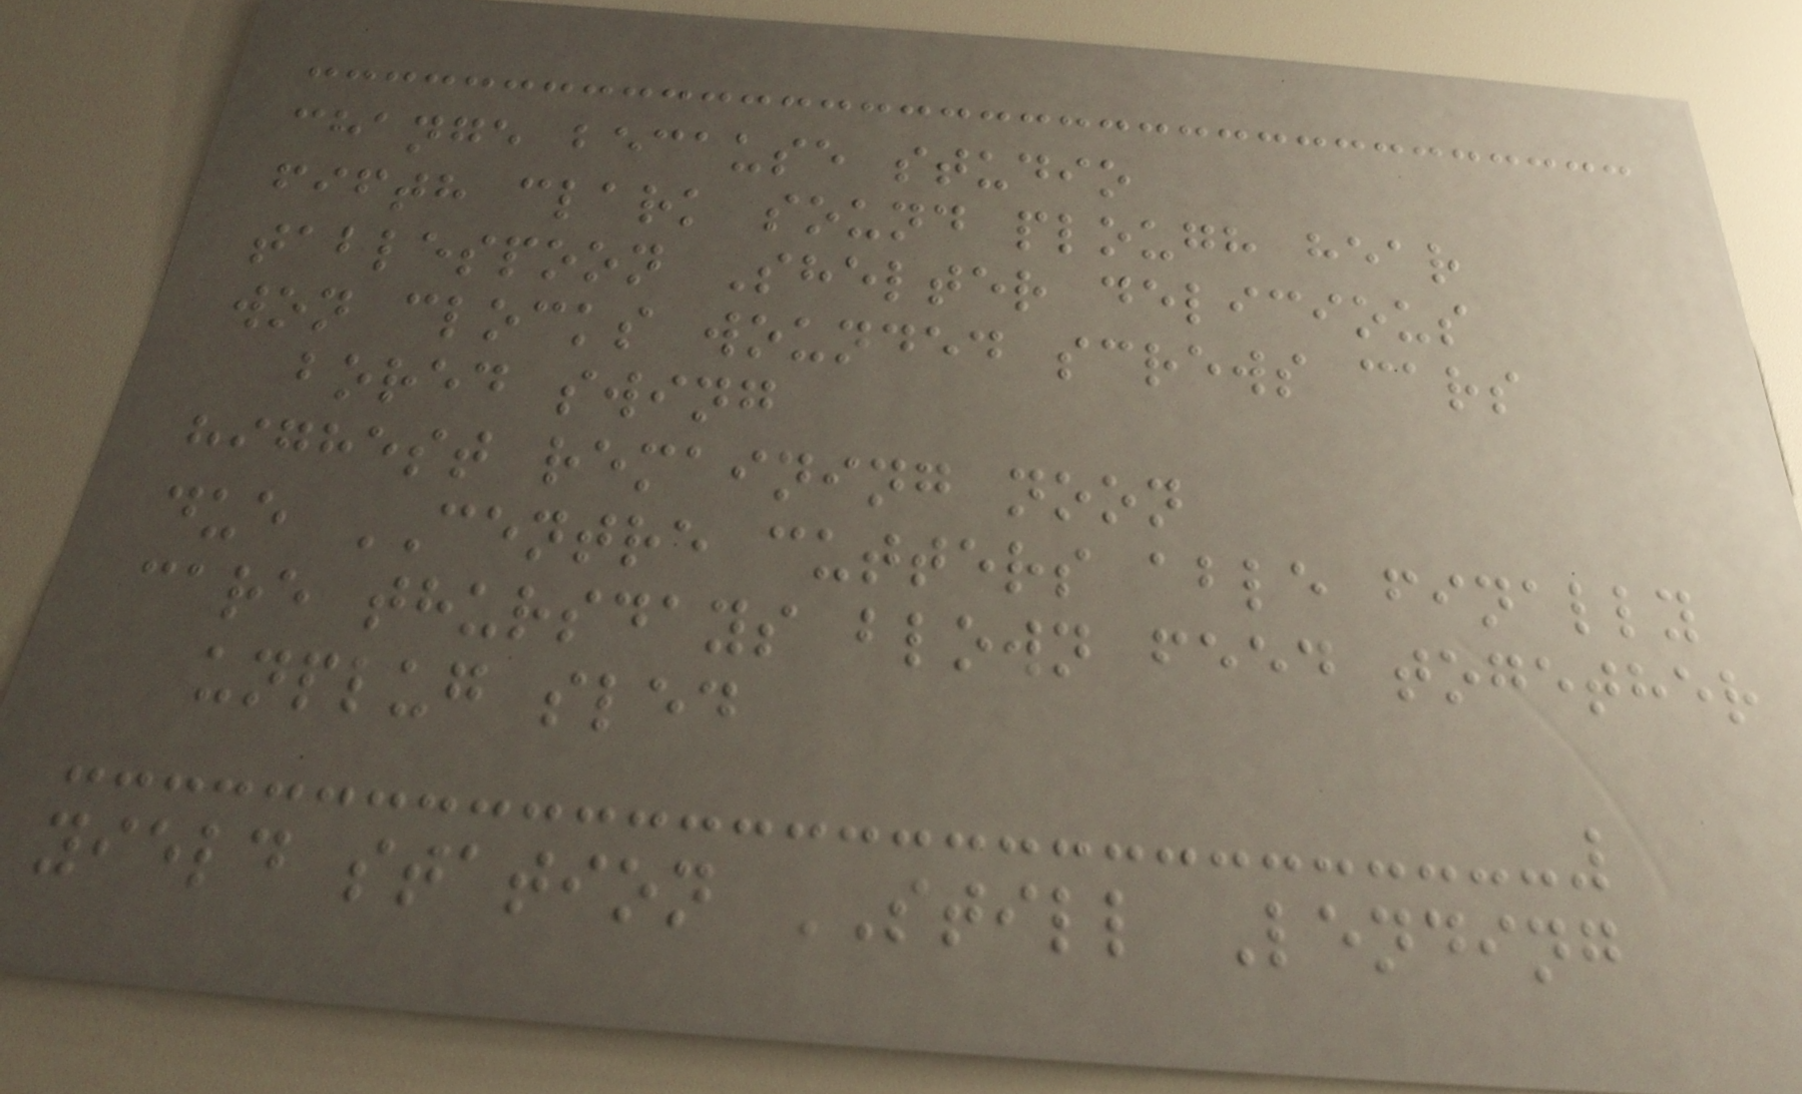change because studio
fifth clark sound plough hear
tablespoon Shelter delicious
won clocks wounded screws cars
bored swing
highest remaining noon
due CENTRE cutters able finally
care thursdays blown feed together
unplug sled
yield station STILL Lending
